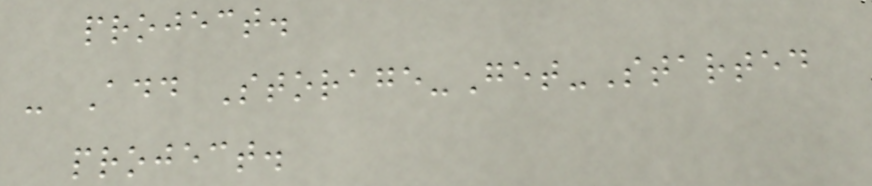project.
- Add Storage-Get-Started
project.
